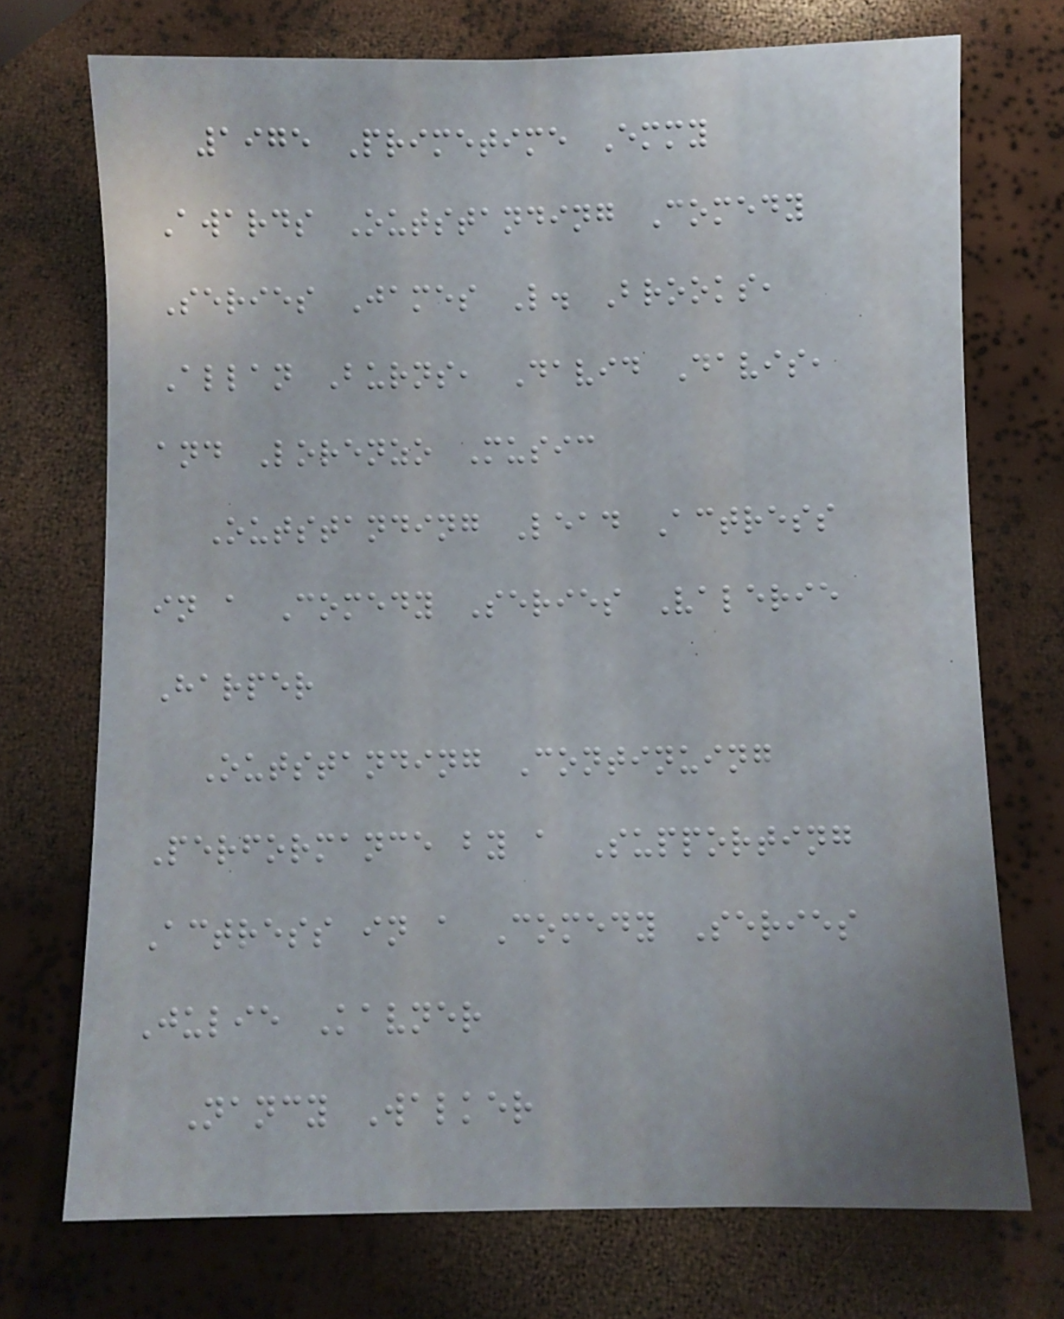1975 Primetime Emmy
Awards Outstanding Comedy
Series James L. Brooks,
Allan Burns, David Davis,
and Lorenzo Music
Outstanding Lead Actress
in a Comedy Series Valerie
Harper
Outstanding Continuing
Performance by a Supporting
Actress in a Comedy Series
Julie Kavner
Nancy Walker
